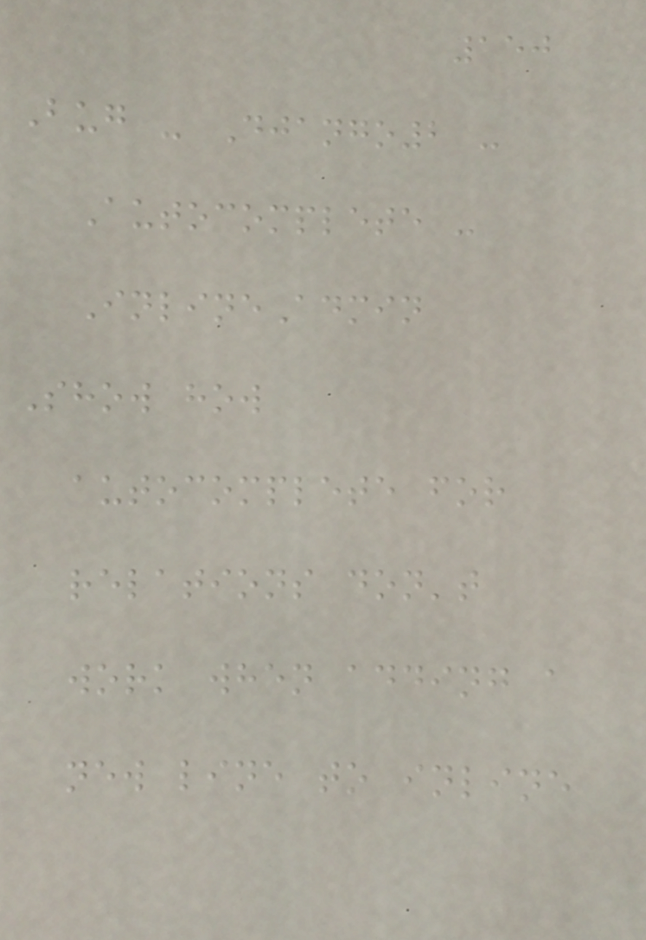150
Bug - Django2 -
Autocomplete -
InlineAdmin
Show how
autocomplete for
relations don't
work when adding a
new line to inline
